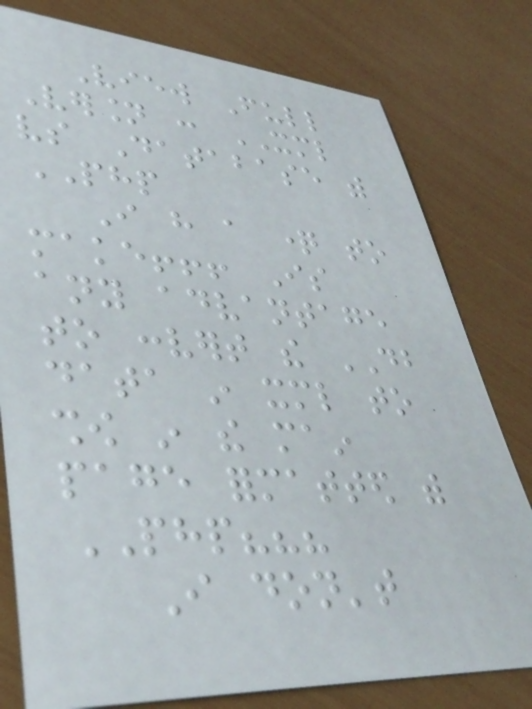View Full
Version : XML
vs Database with
PHP
I have a question to
make!!! Is
any advantage
to convert the DB
data in xml to
show in the main
page formatted with
PHP???
I don't
